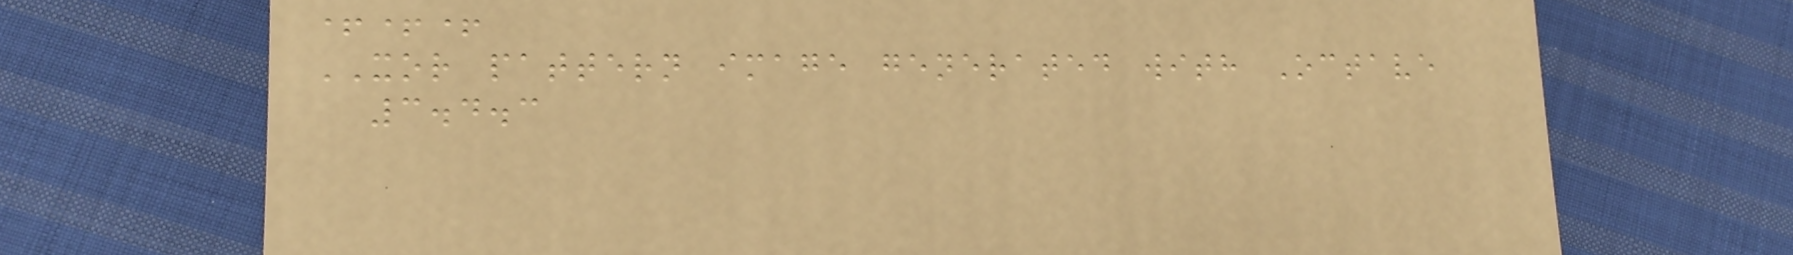+++
XOR pattern image generated with Octave
3.4.3
